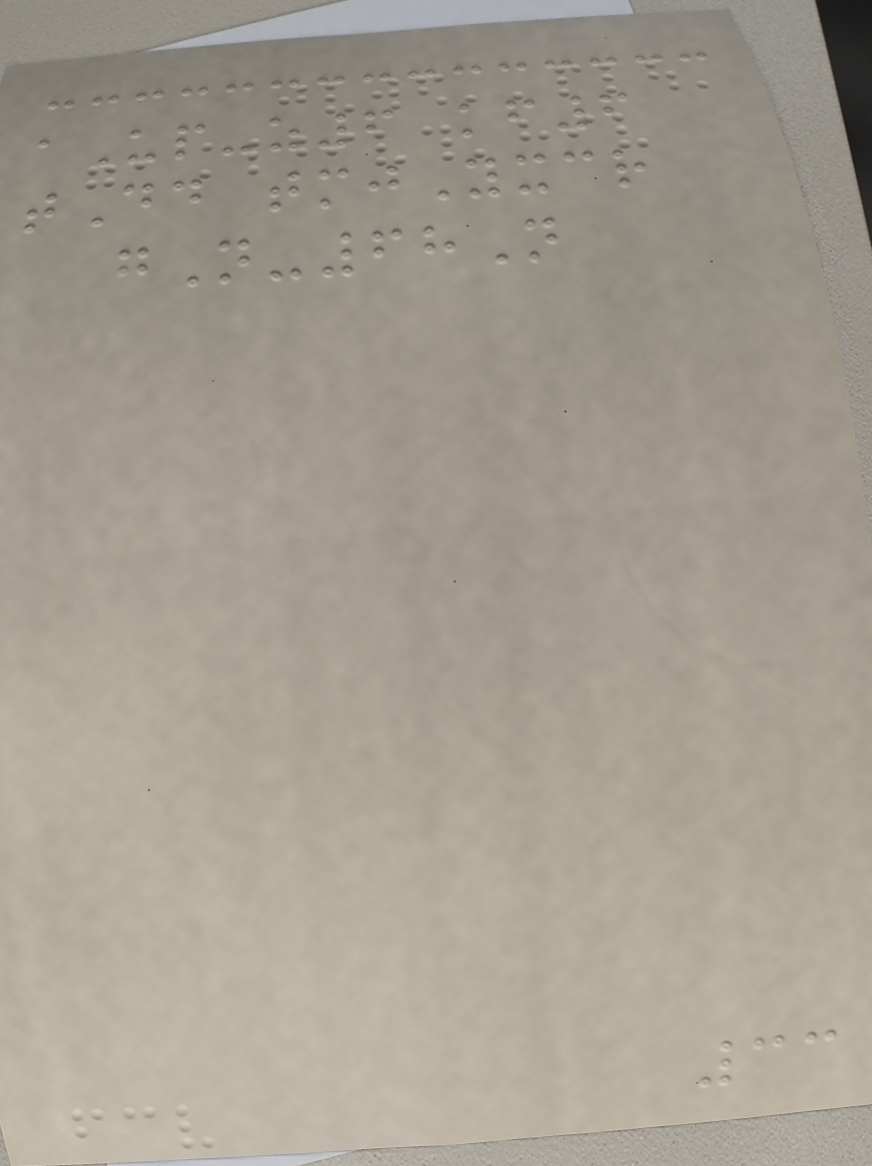aUp-z6 kf6
tDd tmjYxcr
gN-68N
33
